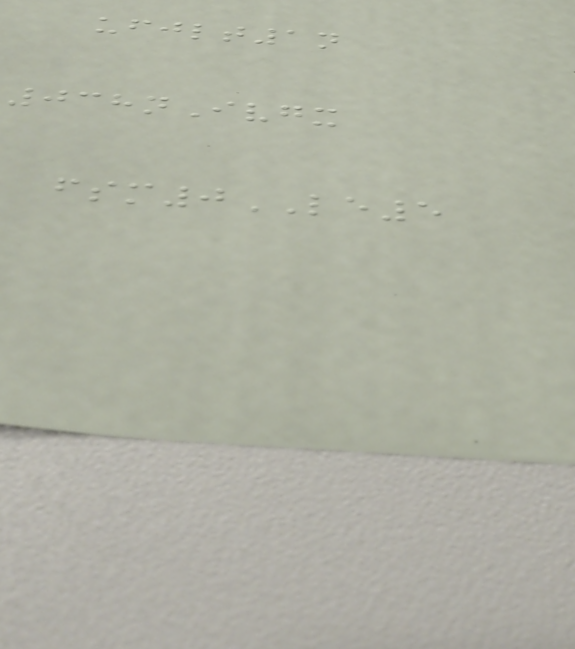ufjlt1n
038nIvgx
fsm0LE5
